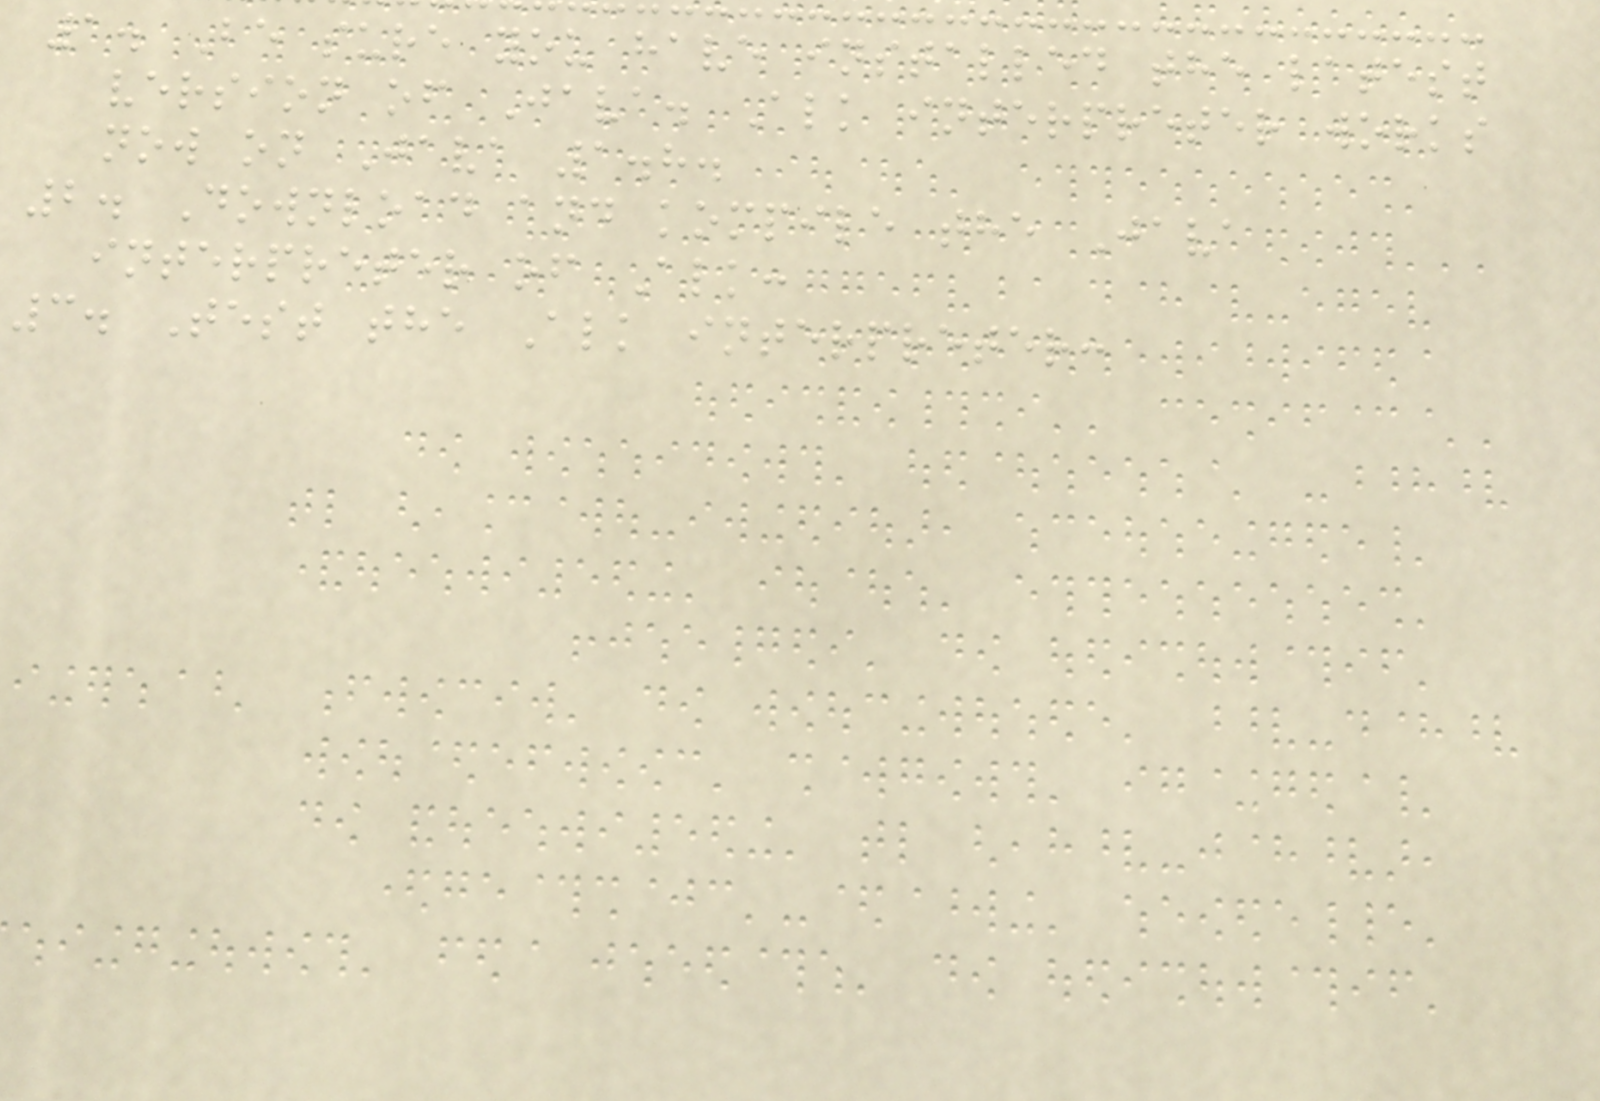1. Be sure you have installed the latest
version of Java. Alk interpreter works
now on Java 1.8.
2. Download and kompile the Java
interpreter of Alk:
3. Test the Alk interpreter:
